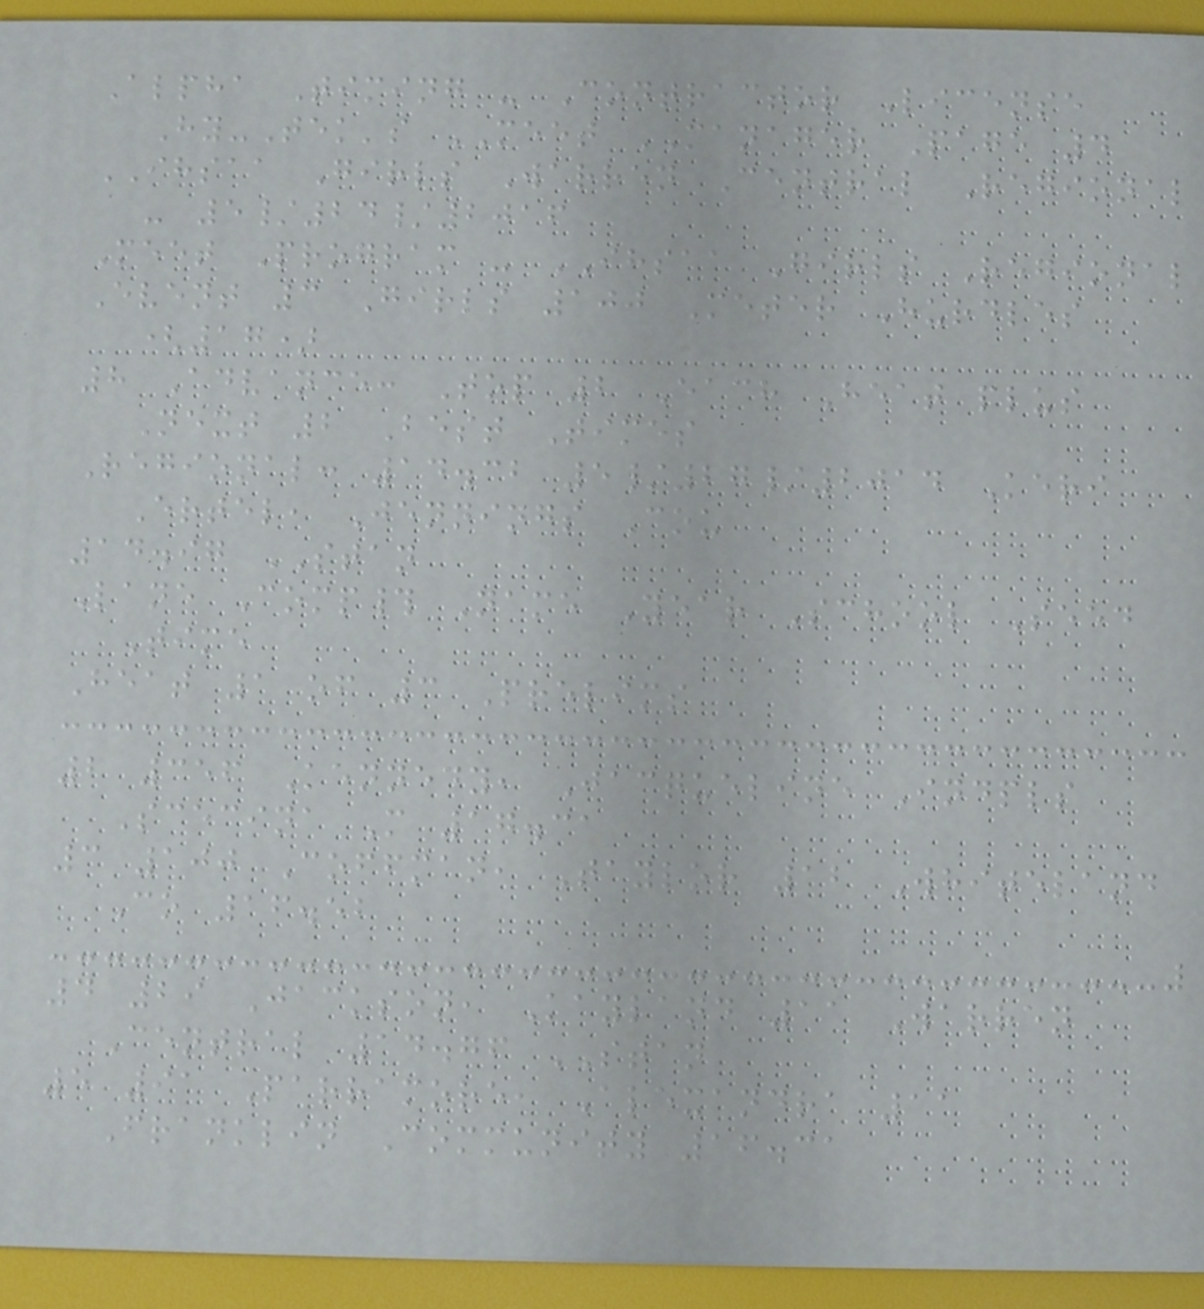Alpha Timing - Contractor License
Hy-Tek's MEET MANAGER Page 4
IHSAA Girls Warren Central Regional
- 5/24/2016
Meet Program - IHSAA Girls Regional
Event 3 Girls 100 Meter Hurdles
(17)
8 Advance: Top 2 Each Heat plus
Next 2 Best Times
Regional: 14.32 5/27/2014 Keri
Ertel, Jennings Cou
14.97 STAN
Lane Comp# Name Year School Seed
Time
Heat 1 of 3 Prelims
2 356 Kennedy, Jacqueline Indpls
Scecina M 17.31
3 100 Coffman, Taylor 12 Whiteland
Co 16.52
4 29 Jackson, Kayland 11 Warren
Central 14.76 STAN
5 91 Parramore, Alexandra 11
Franklin Community 16.31
